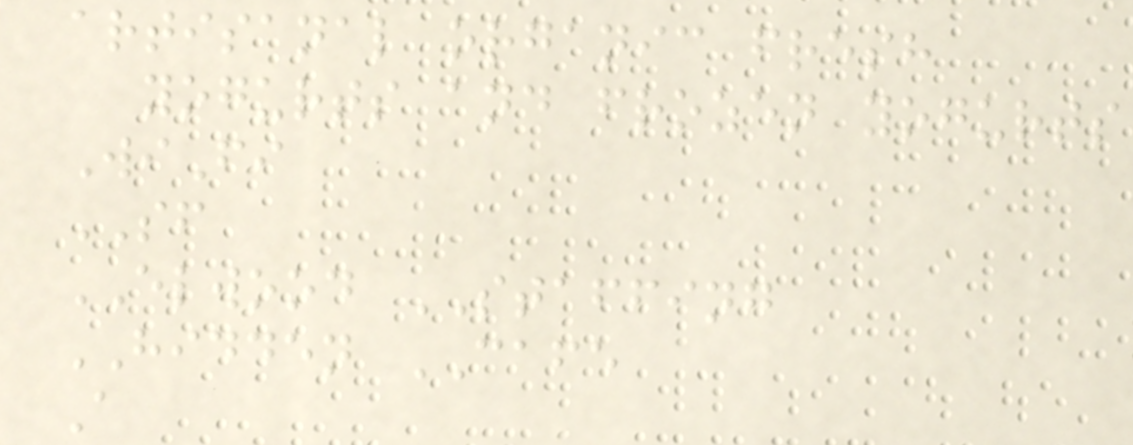artisanal organic fresh
yogurts and frozen yogurts
WiFi
SF
ELWOOD STAFFING
HIDDEN CAFE
A
